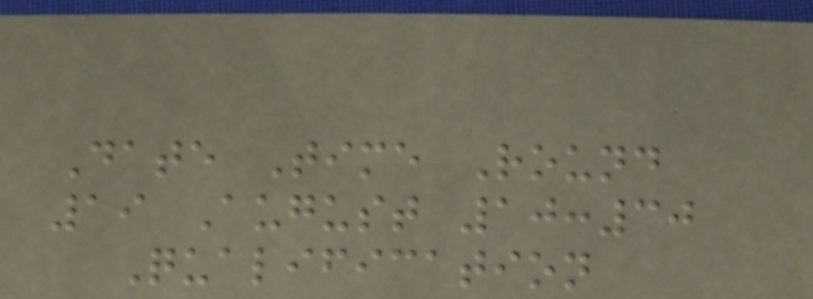Date Time Round
19 August 10:30
Qualification
